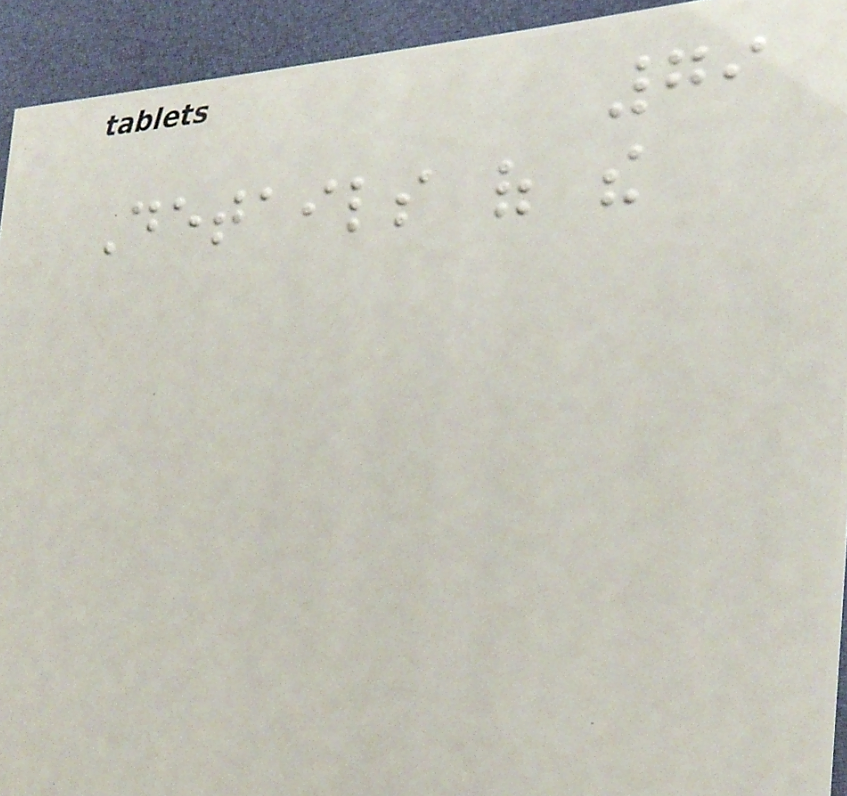79
Details of the
